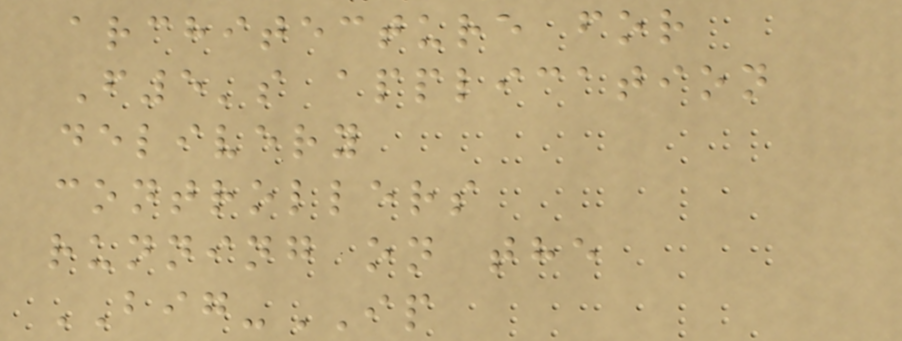architecture for
F5's application
delivery
controllers
running on the
BIG-IP
